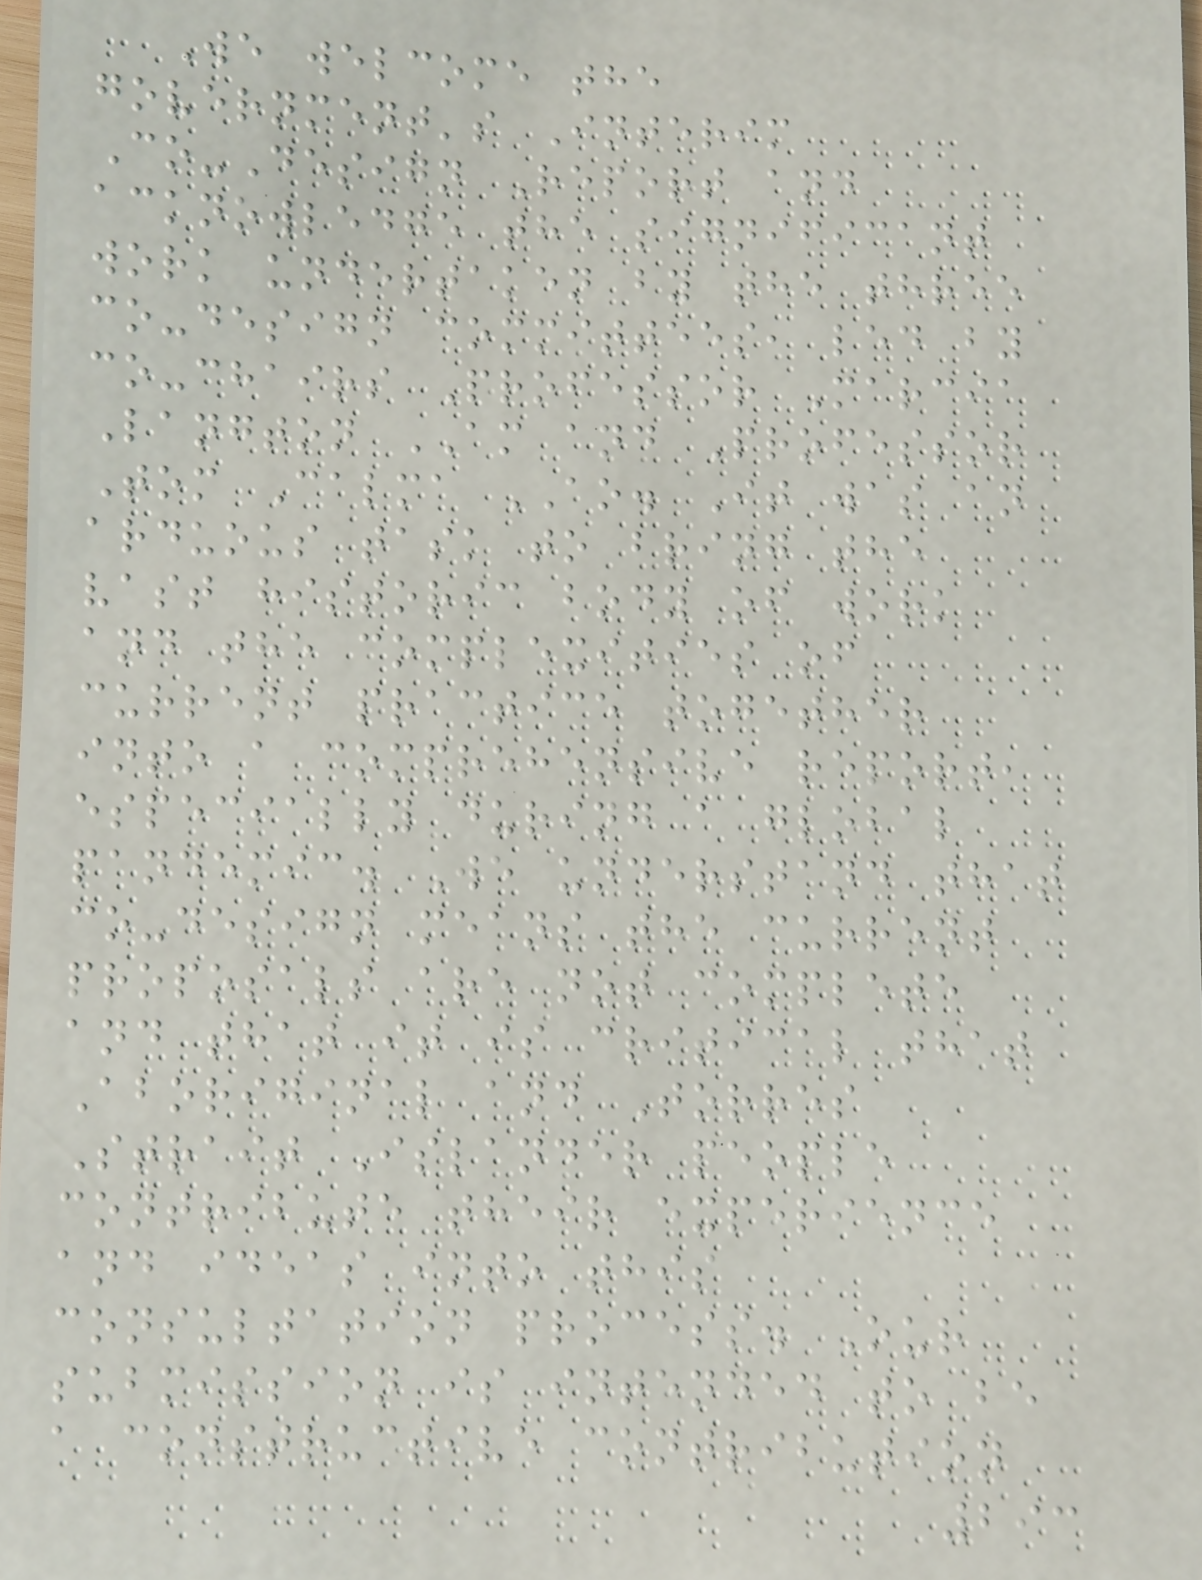We welcome the
government's Interim
Co-Design Report and
acknowledge the significant
work undertaken by the three
co-design committees, led by
co-chairs Professor Marcia
Langton AM and Professor
Tom Calma AO. It was an
arduous task to bring the
vast historic body of work
and the complexities of
current practice together
into a comprehensive report,
especially during a global
pandemic. We understand that
co-design means the current
proposals are not complete
and that it is critical that
Aboriginal and Torres
Strait Islander people
contribute their experience
and ideas into this
consultation process. Our
submission is intended to be
a constructive contribution
293
